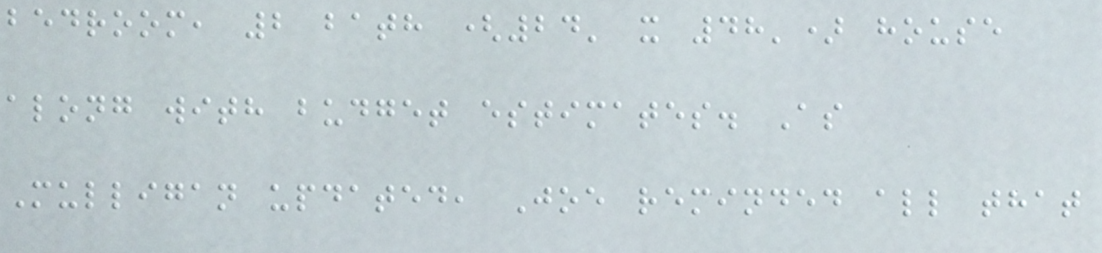bedroom, 2 bath (24' x 48') house
along with budget estimates. As
Mulligan updated, Joe reminded all that
